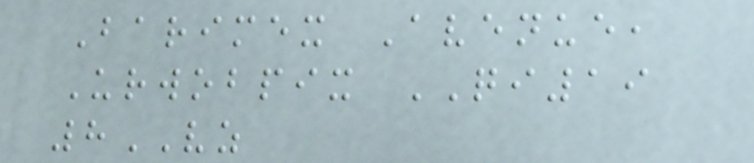Barimex Avenue,
Urwobpix QI19
8VZ
